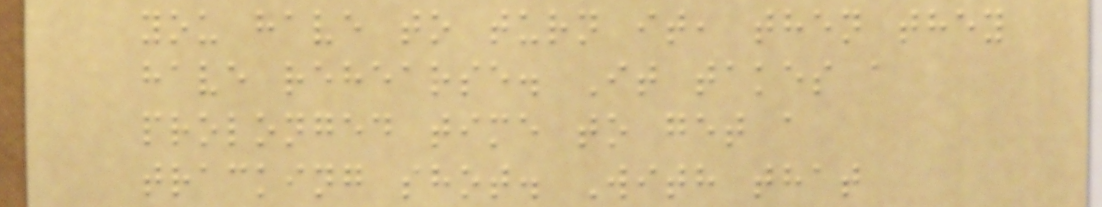you have to turn it, then they
have rehearse. It takes a
prolonged time to get a
tracking shot. With that
